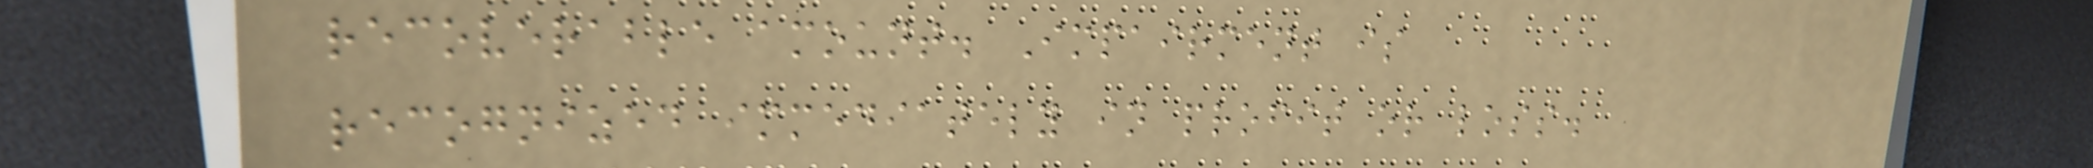recoverable amount. Impairment is
recognized immediately in profit or loss.
